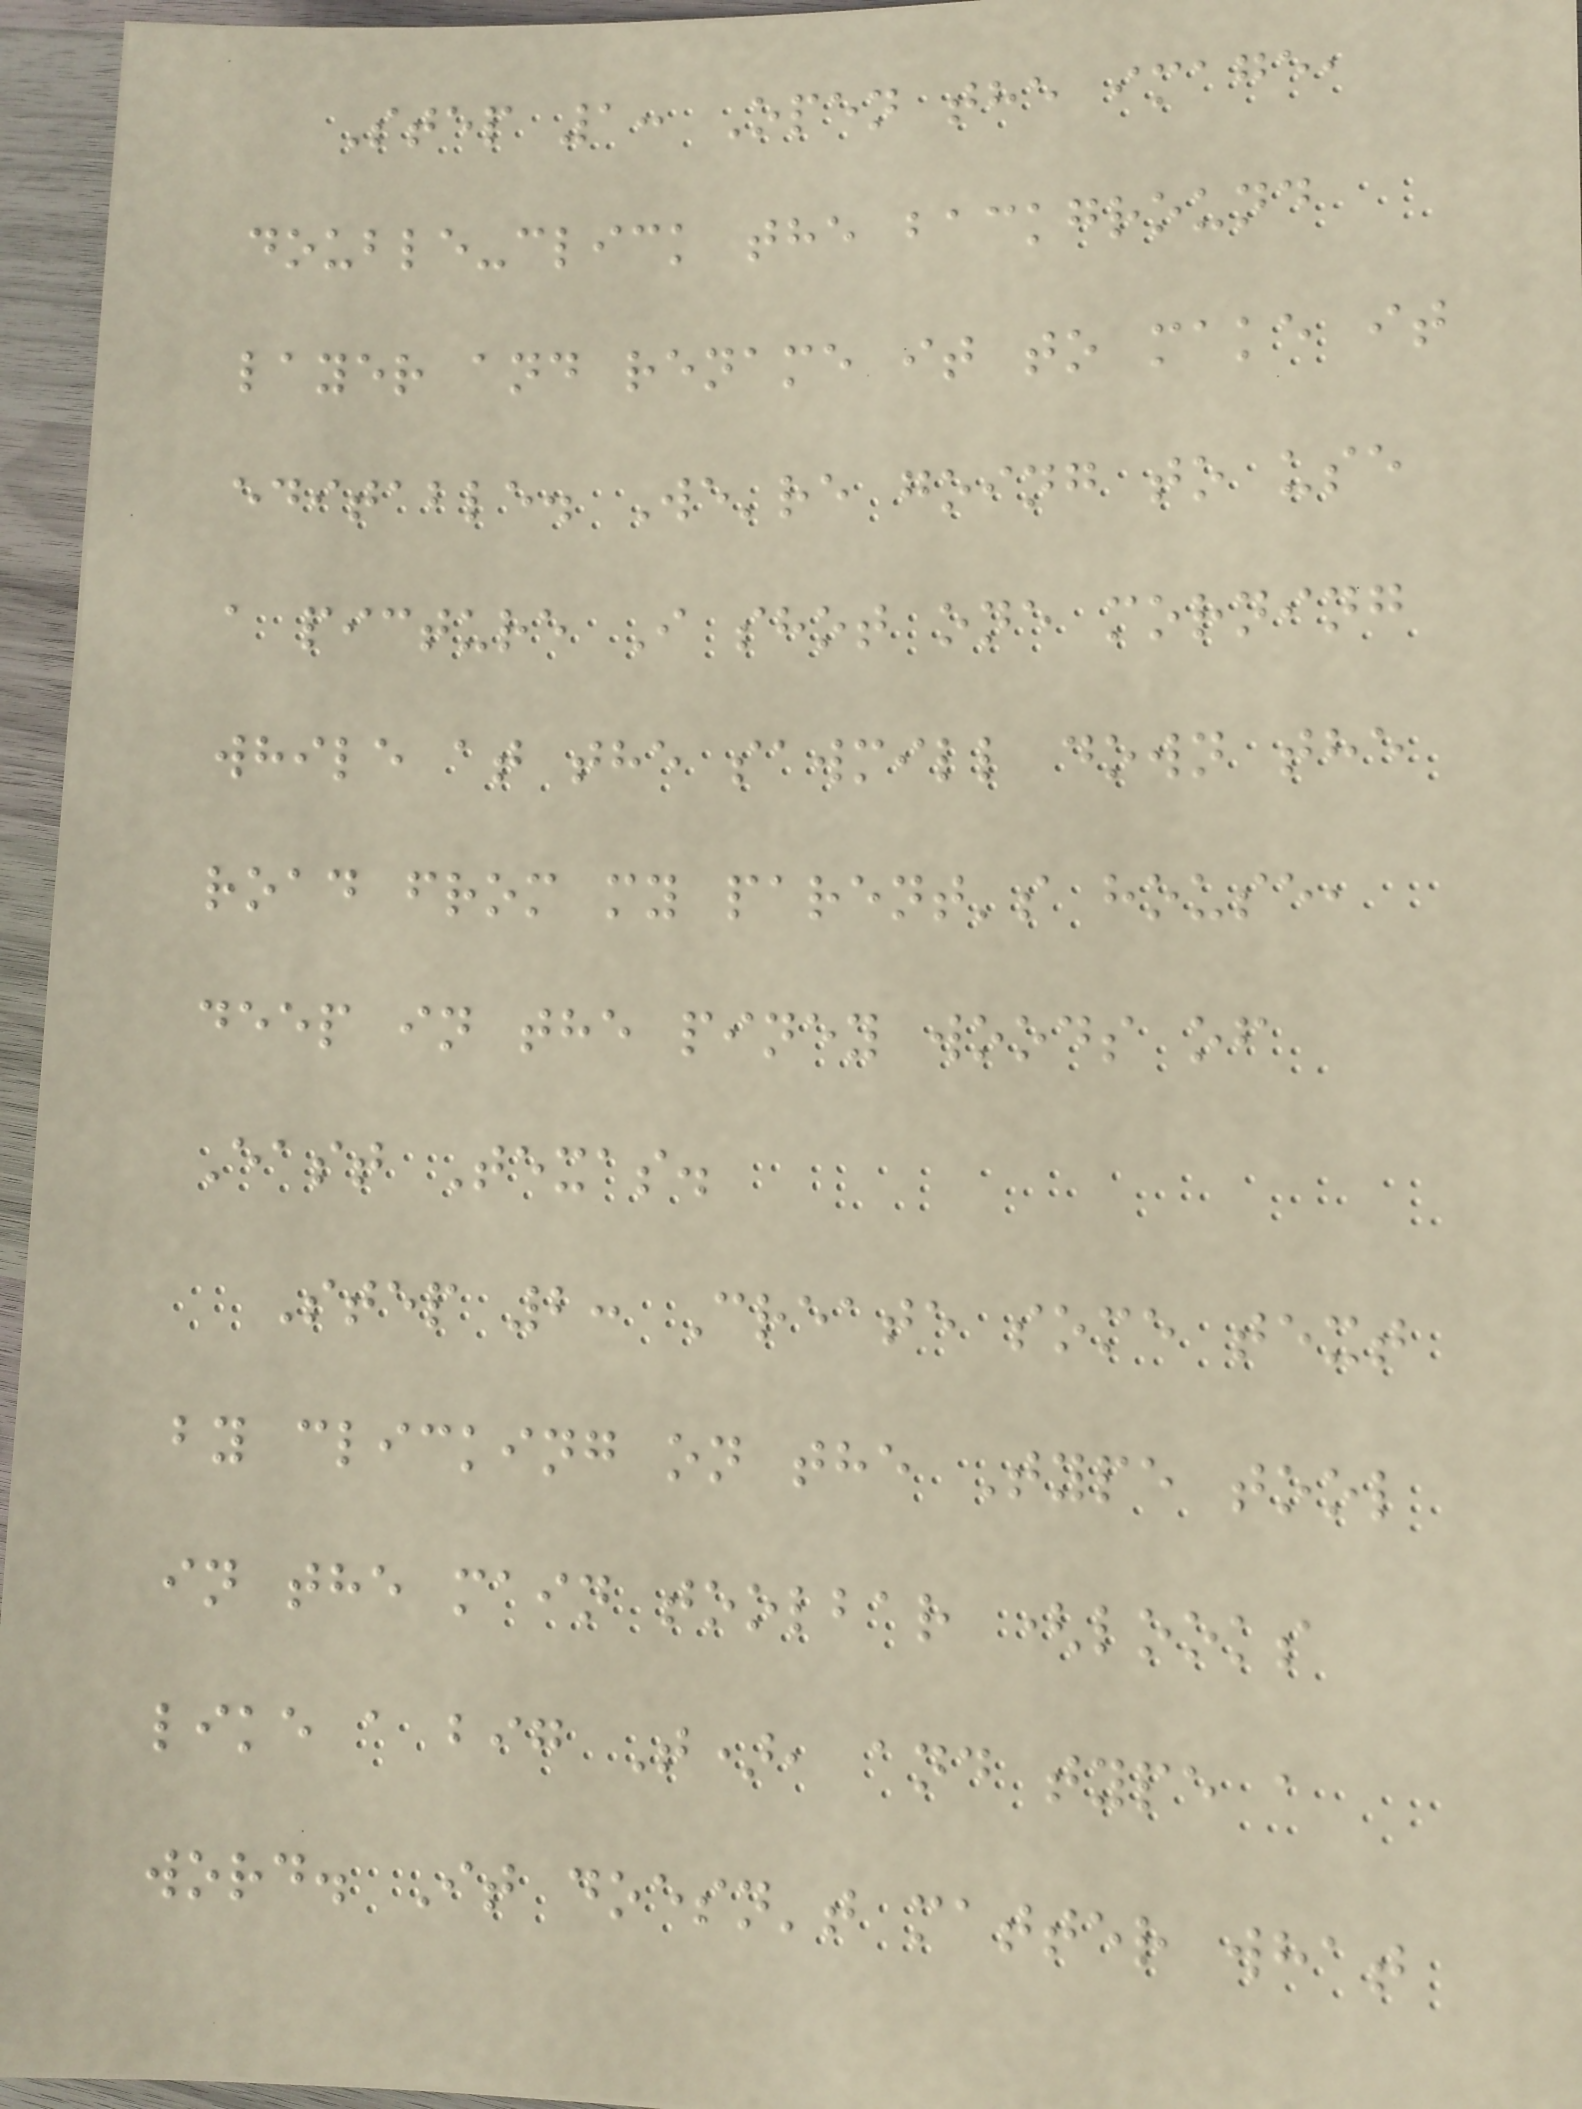Step 1: Open the image,
double-click the background
layer and rename it to make it
editable. We're going to use
a picture I shot one morning
while at the sawmill down the
road from my parent's house,
deep in the piney woods of
East Texas.
Step 2: Create some text
by clicking on the Type tool
in the main toolbar (looks
like a big T), and type a
word. It doesn't matter what
